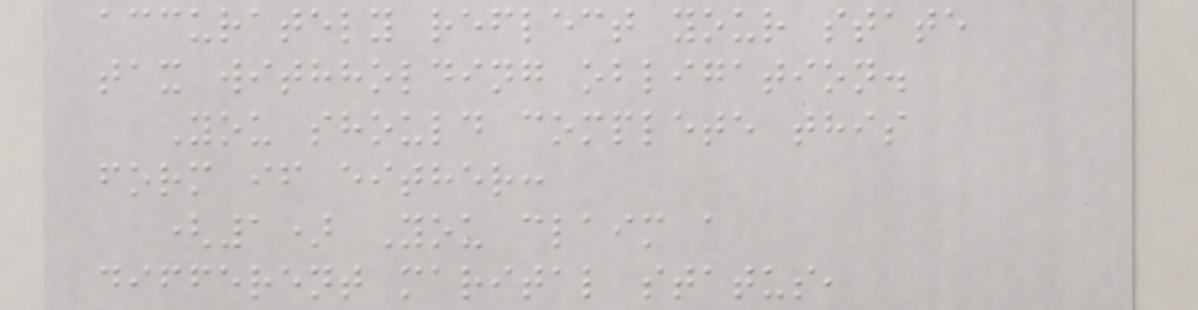accurately reflect your state
tax withholding obligation.
You should complete this
form if either:
(1) You claim a
different marital status,
